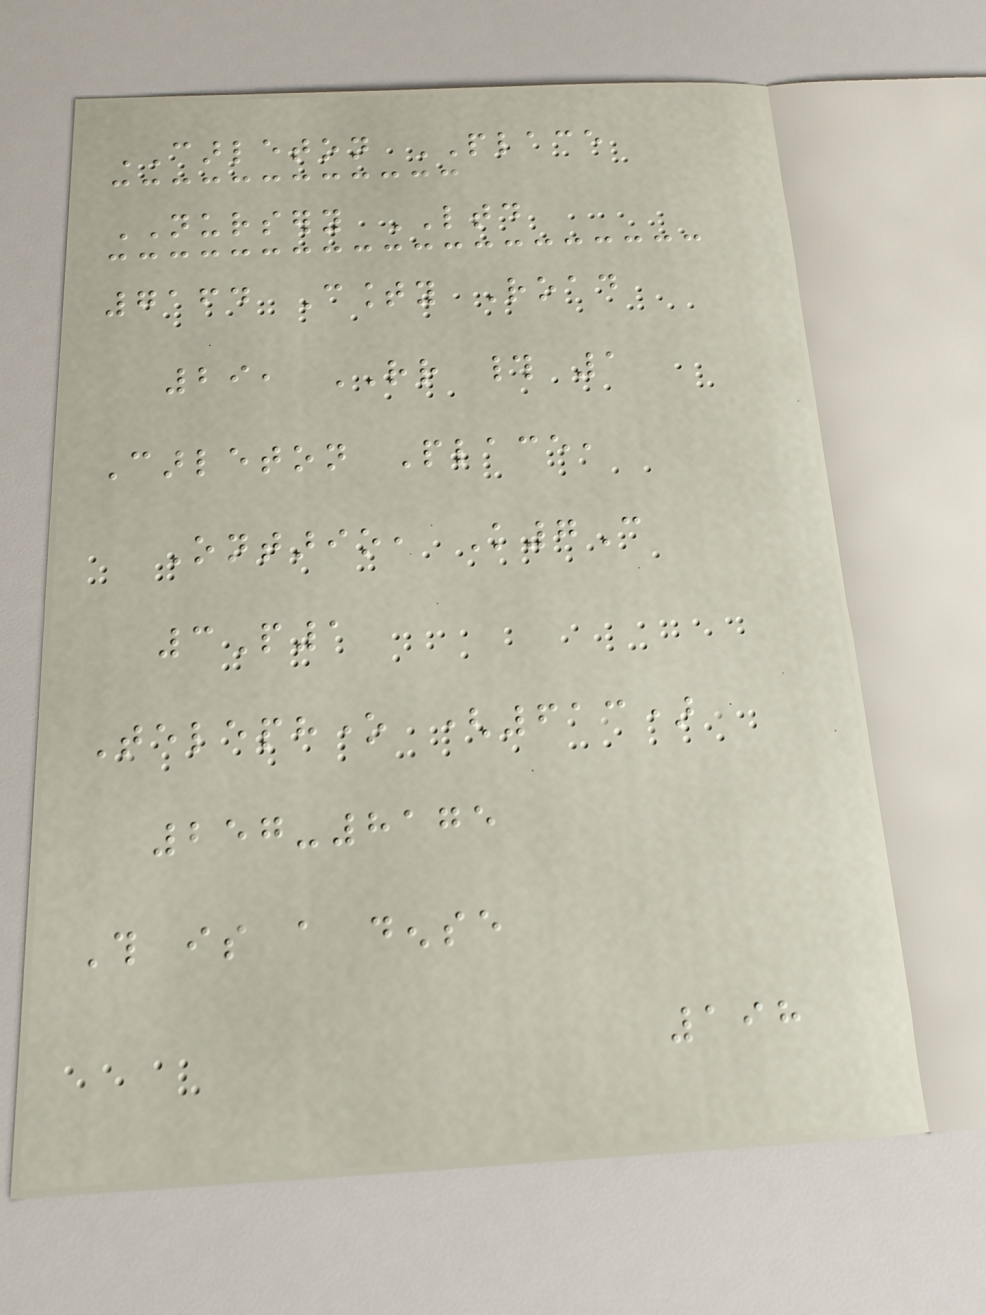CARLETON PLACE
NURSERY LTD
7164 County Road
29, RR # 1
Carleton Place,
Ontario, K7C
3P1
Telephone (613)
257-8175
This is a dense
198
